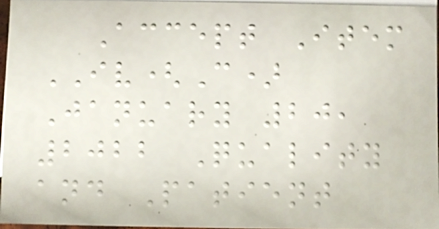Accept Item
IV(C)
January 20,
2022 Quality
and Patient
